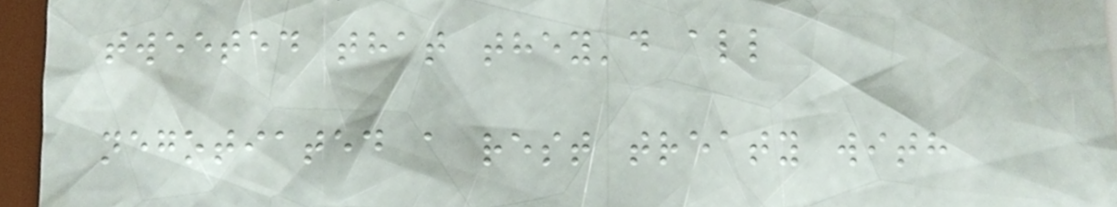tweeted that they'd all
negotiated a rest treaty with
